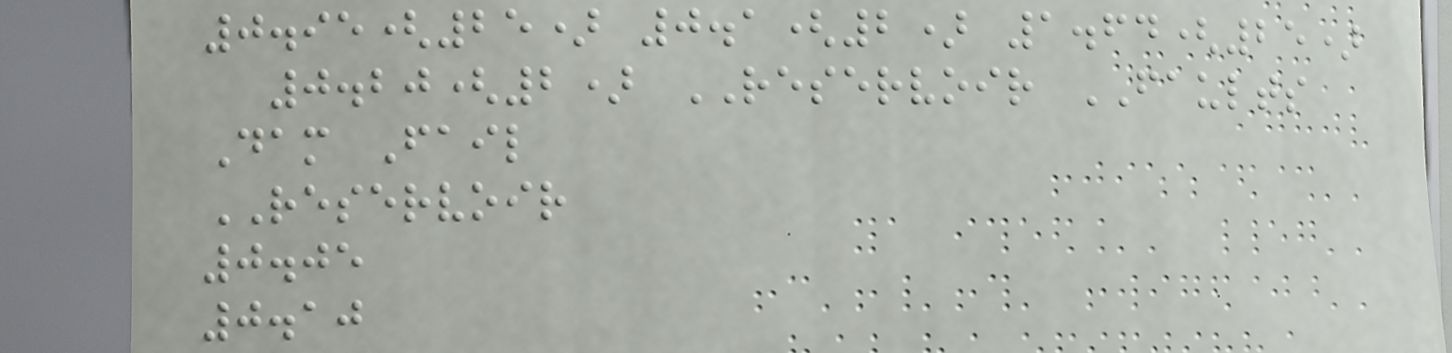0.95(25) 0.1(2) 1.64(25)
0.20(2) RESERVOIR FAULTS
Dam Fail
RESERVOIR
0.05
0.10
